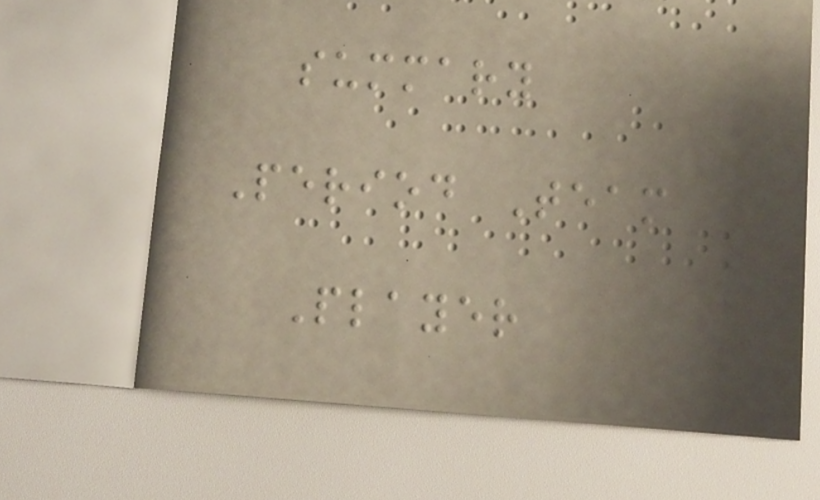summary
Period Team
Player
